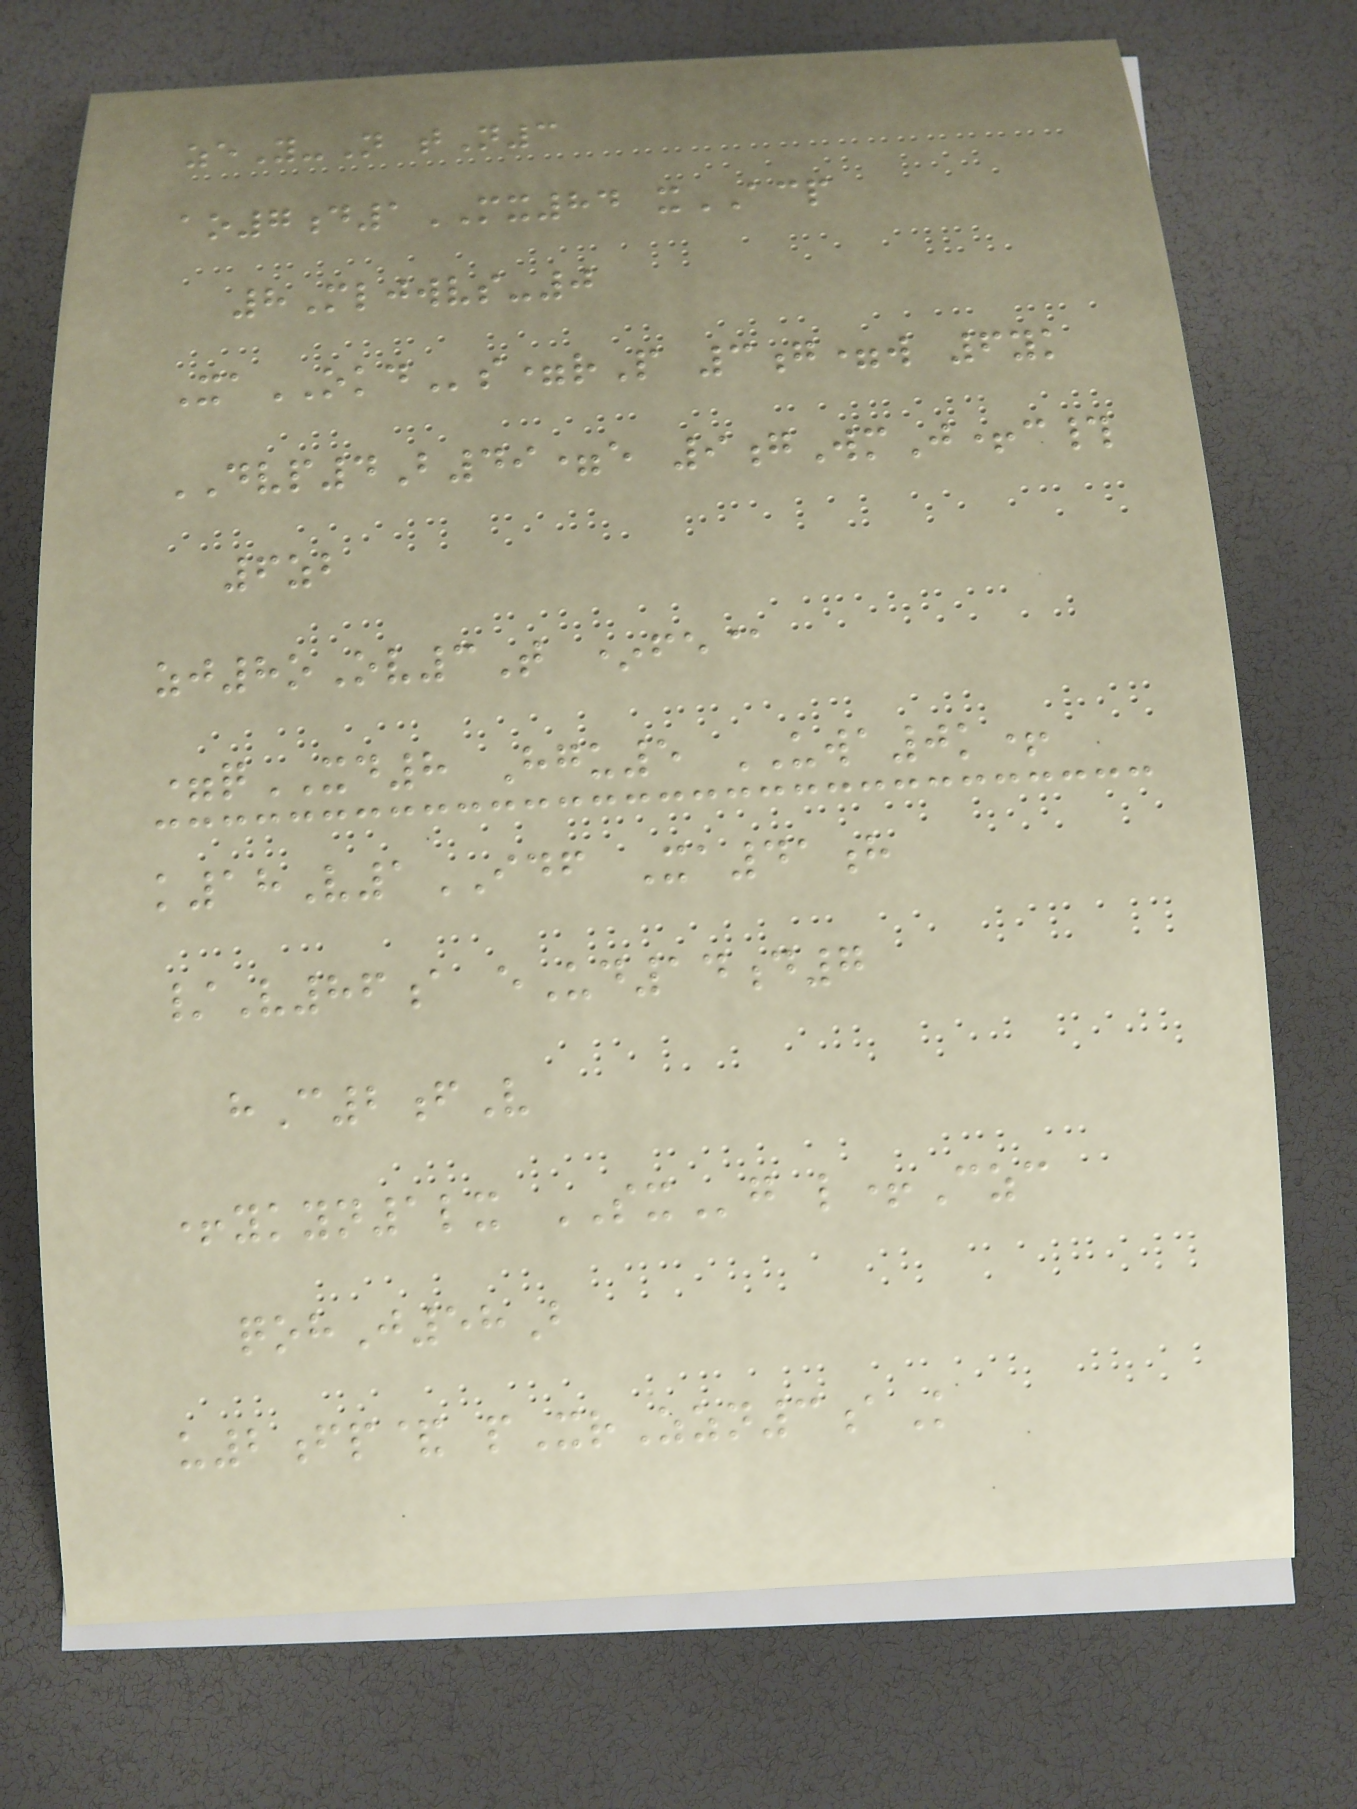zeY-N tN3
ao7d1MX84 xACP
8Mljwvs-0
XaOKDs=rP 3g=w 6yk
DVP4B49=e 9gWmJ+c#
6zb
zj8oOv3T *fe@
=qXD8 Hgu5 UWA0k+
k18V1IDF Xa41h
/V86a eUd14d7
hC2fV
+ykyn1lx SXg l+Czc
qohJ58B
u2fp& pXrZzn3aK
